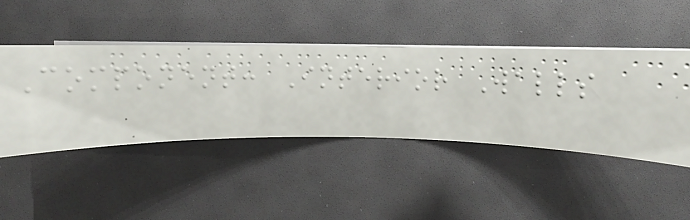Component: Interior Walls
